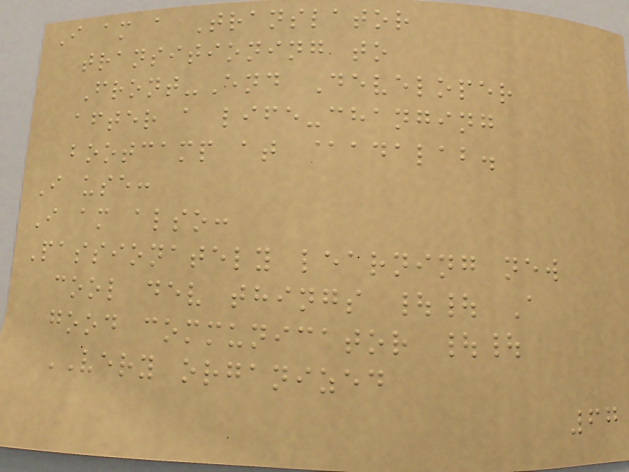I am a Translator
transitioning to
Front-End Developer
after a life-changing
bootcamp at @adalab.
I use:
I am also:
Passionately learning new
cool dev things || A
good communicator ||
VERY organized
67
